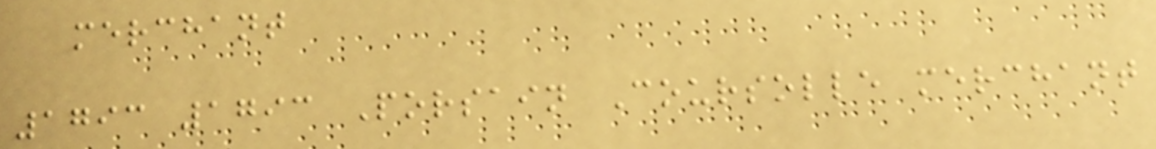merchant
1793 1793 Porsain Coursolle merchant
